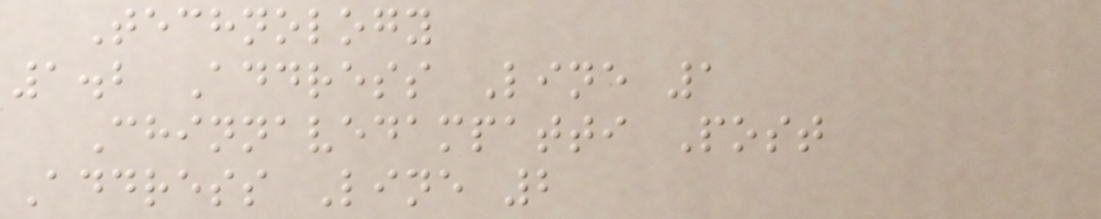Technology
1.2 Address Line 1
Chinnavedampatti Post
Address Line 2
